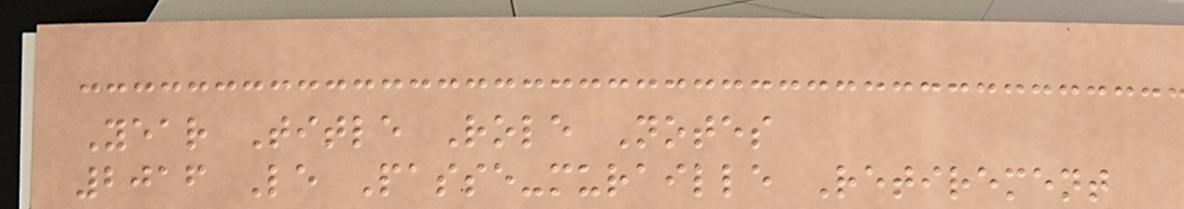Year Title Role Notes
2016 Le Passe-muraille Retirement
